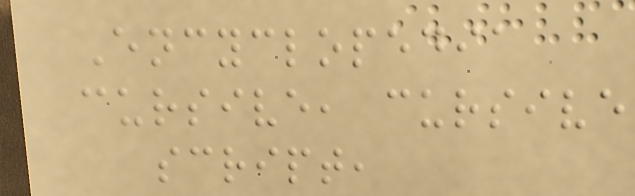Encyclopedia
cursive, cursive
script,
